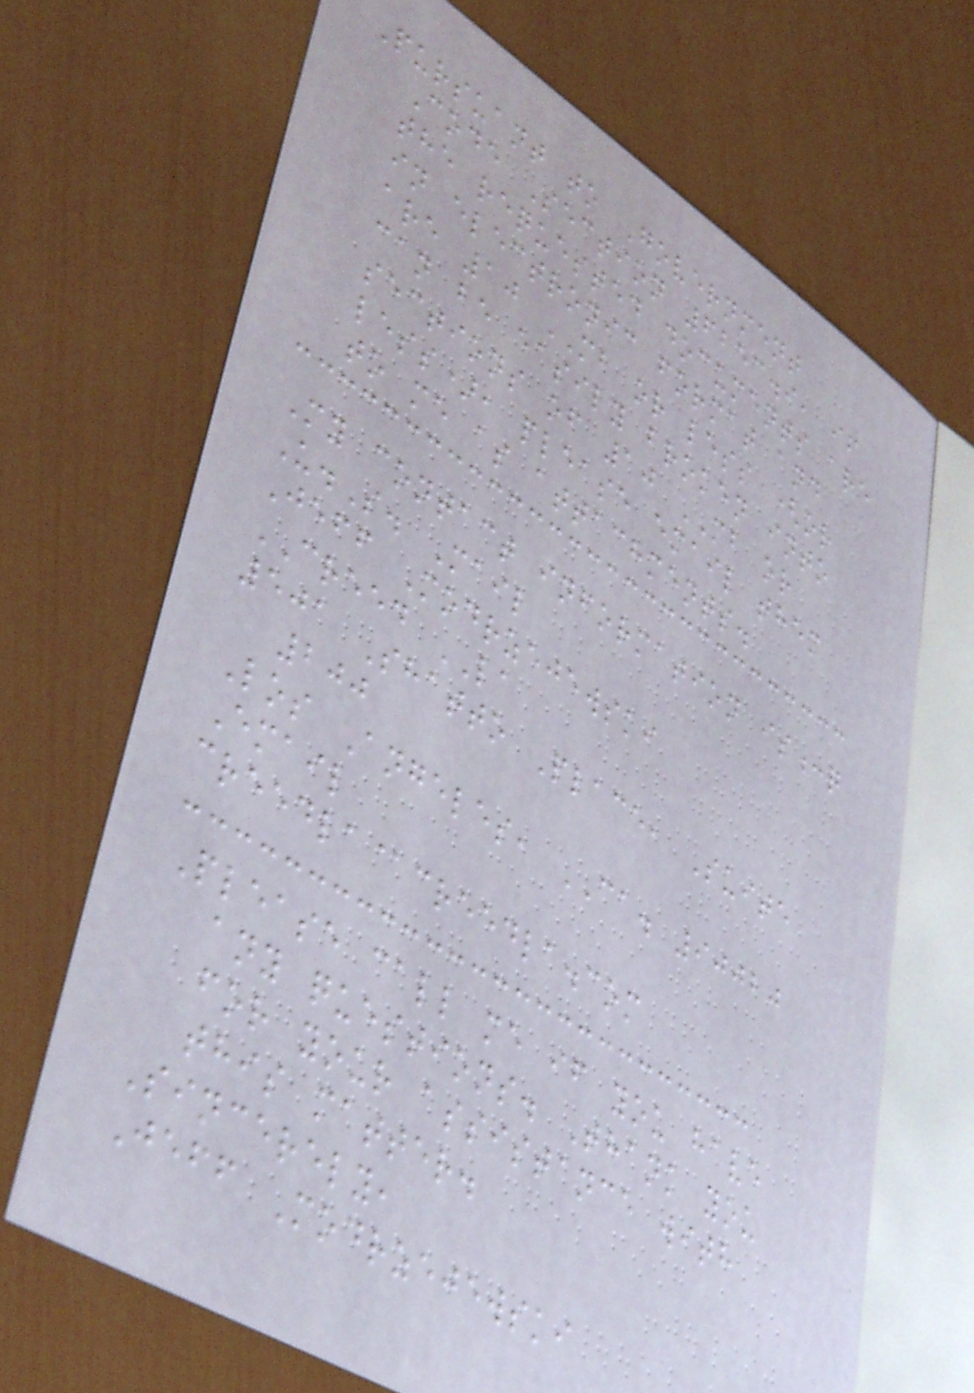Pursuant to Government
Code Section 6253.9, if
the requested documents are
in electronic format and
are 10 MB or less (or
can be easily broken into
sections of 10 MB or
less), please email them
to me as attachments.
My contact information is:q
U.S. Mail
Jeff Modrzejewski
CREED LA
501 Shatto Place, Suite
200
Los Angeles, CA. 90020
Email
creedla@creedla.com
Please call me if you have
any questions. Thank you
for your assistance with
this matter.
Sincerely,
Jeff Modrzejewski
